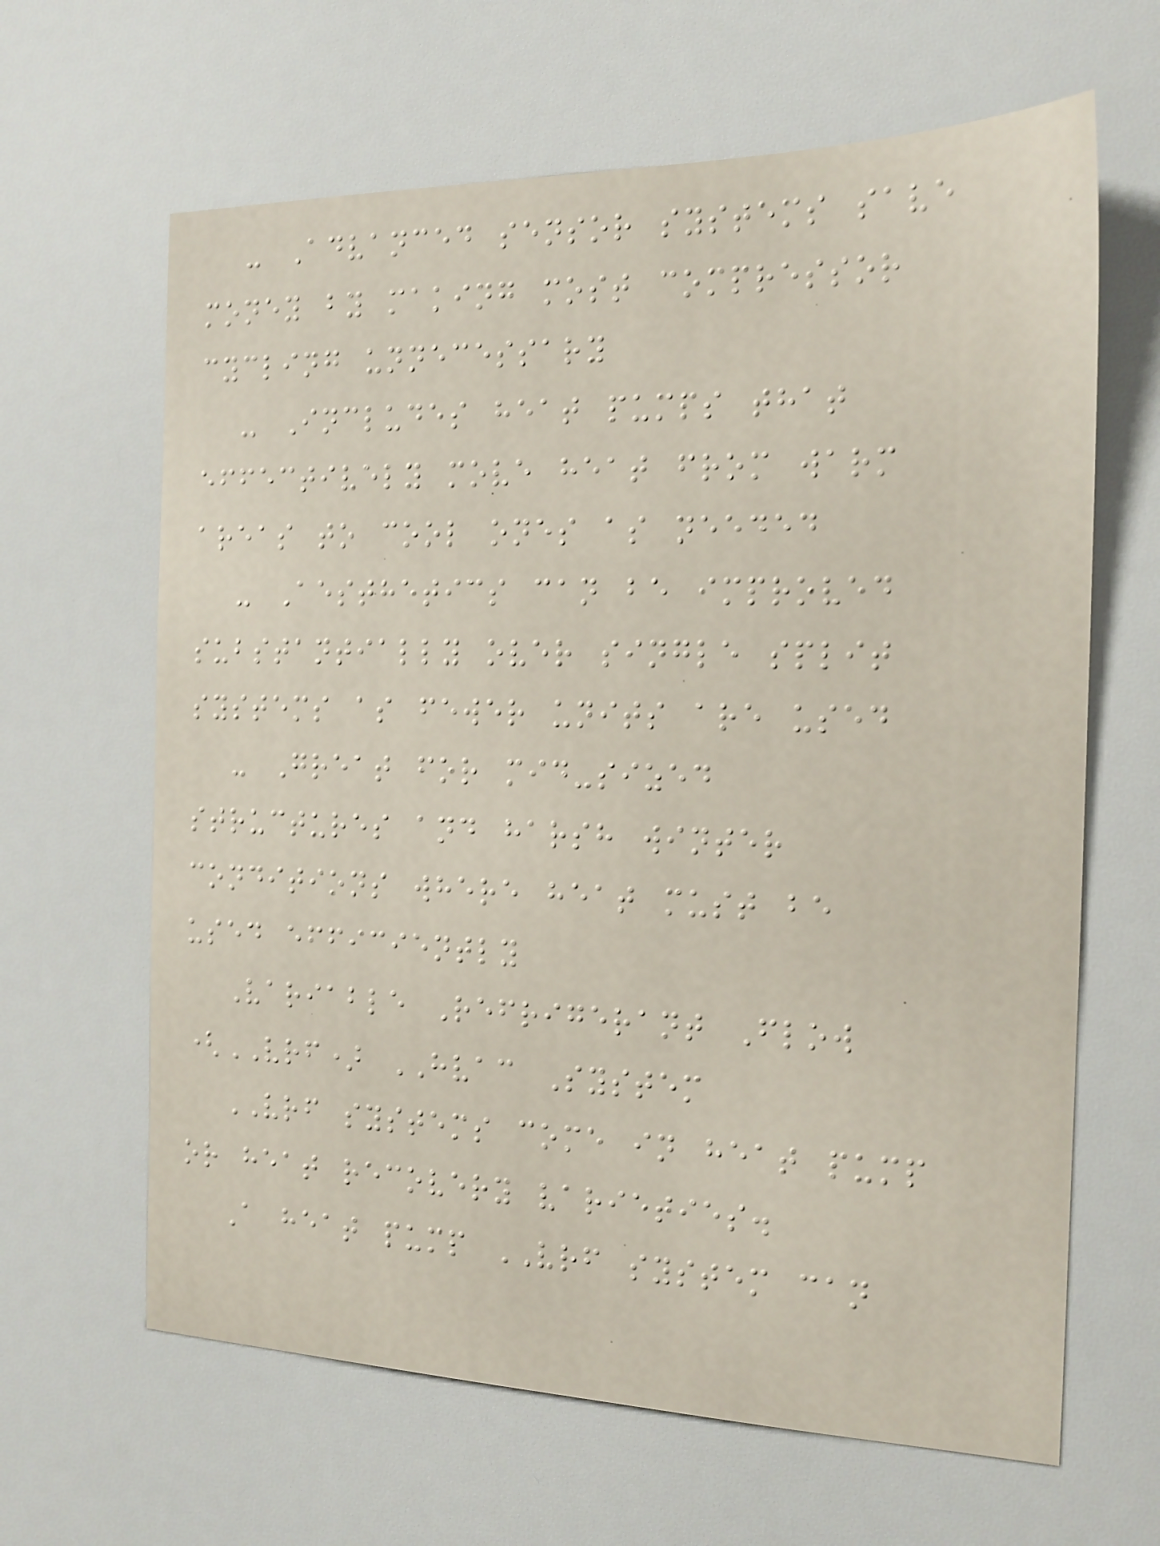- Advanced sensor systems save
money by making most compressor
cycling unnecessary
- Includes heat pumps that
effectively move heat from warm
areas to cool ones as needed
- Aesthetics can be improved
substantially over single split
systems as fewer units are used
- Great for mid-sized
structures and harsh winter
conditions where heat must be
used efficiently
Variable Refrigerant Flow
(VRF) HVAC System
VRF systems come in heat pump
or heat recovery varieties.
A heat pump VRF system can
